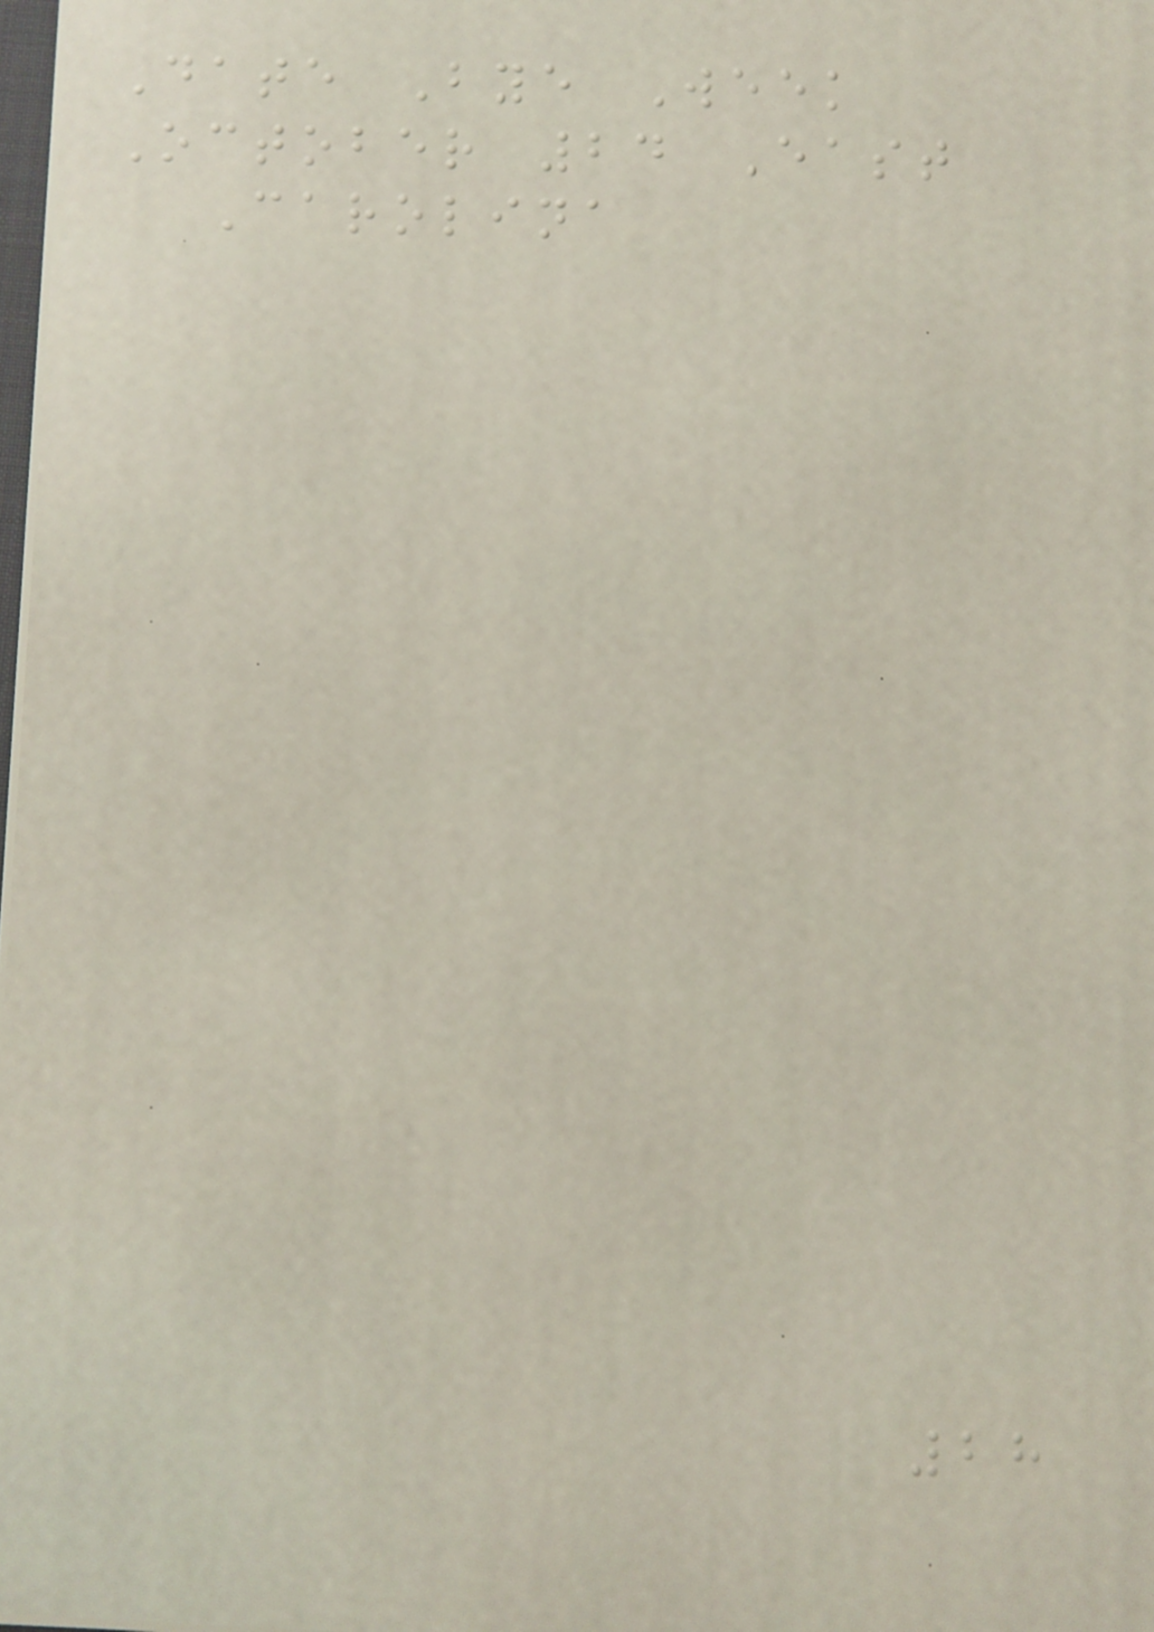Date Bye Week
October 24 East
Carolina
28
